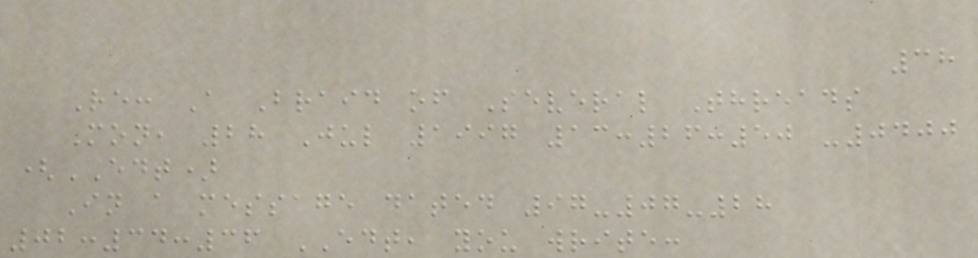38
Re: A Braid of Several Threads
Mon, 28 Jul 1997 13:26:50 -0400
(EDT)
In a message dated 97-07-28
02:34:36 EDT, you write:
